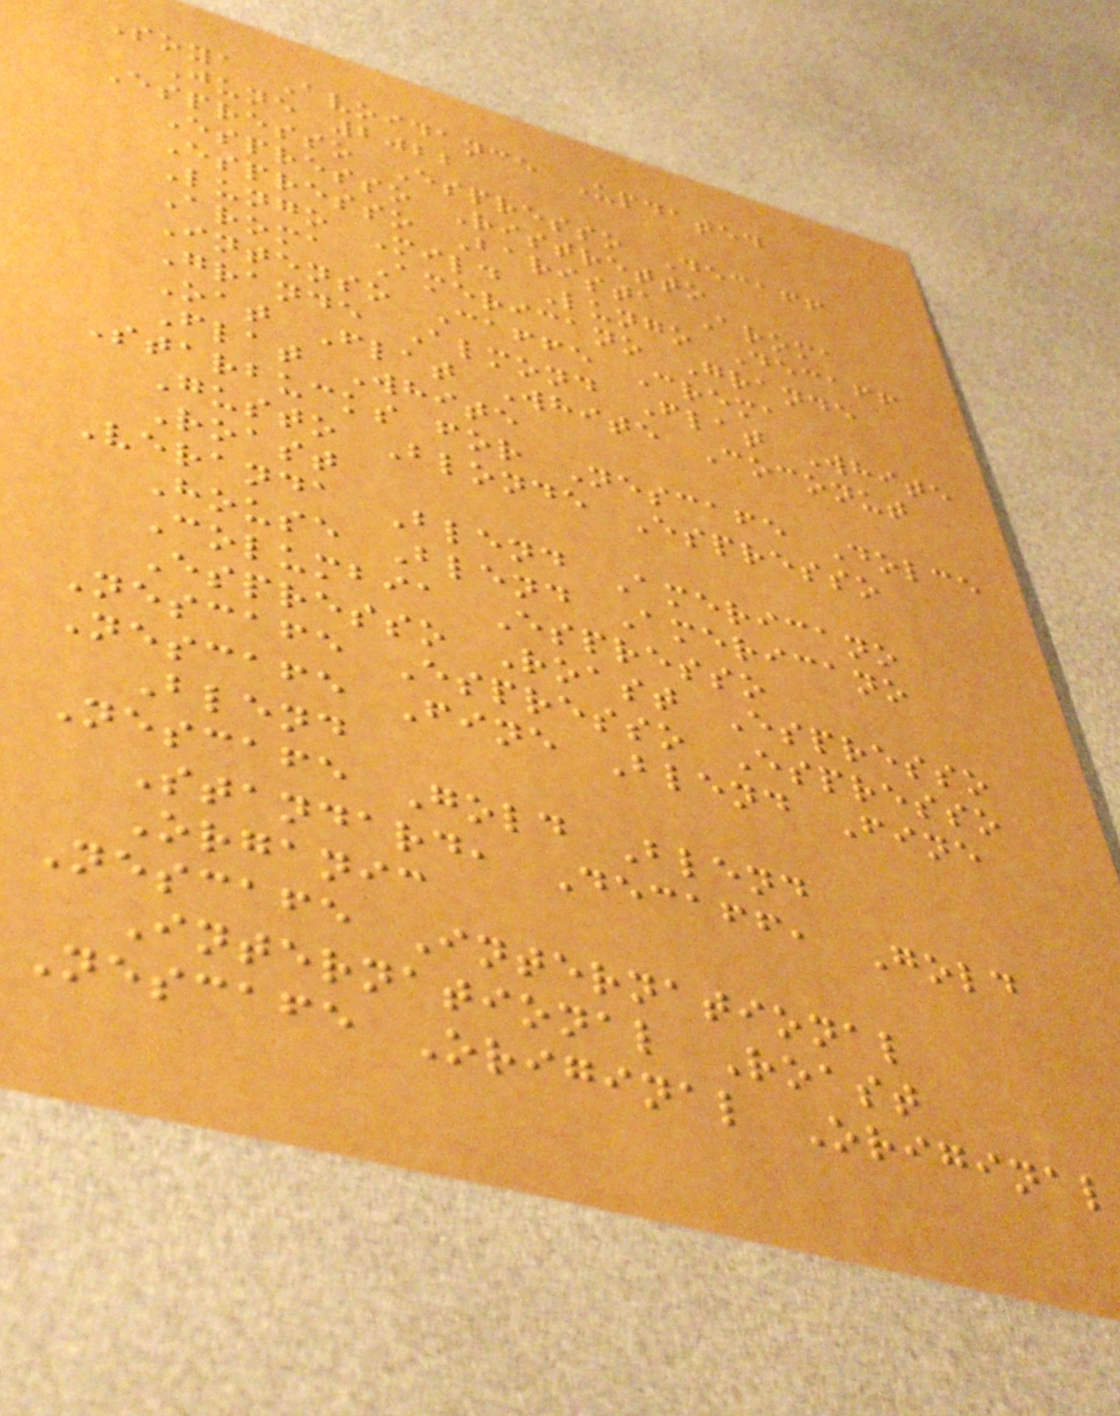Soya Avoidance Updated
June 2022
Espresso Espresso Decaff
Espresso Ristretto
Espresso Barista Aroma
Lungo Mild Lungo Decaff
Aroma Americano Grande
Intenso Caffe Crema
Grande Almond Flat White
Oat Flat White Coconut
Flat White
Starbucks for Nescafe Dolce
Gusto Blonde Espresso
Roast
Veranda Blend Americano
House Blend Americano
Columbia Espresso
Espresso Roast Espresso
Nescafe Espresso Espresso
Nescafe Fine Blend Fine
Blend
Nescafe Gold Blend
Standard, Decaff, Gold
Organic
Nescafe International
International Roast
Nescafe Original Original
